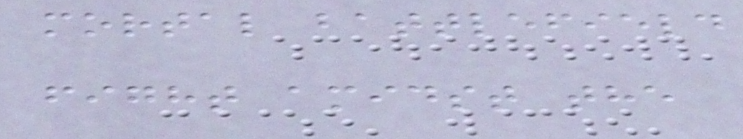mortal battlefield
fight amidst the
